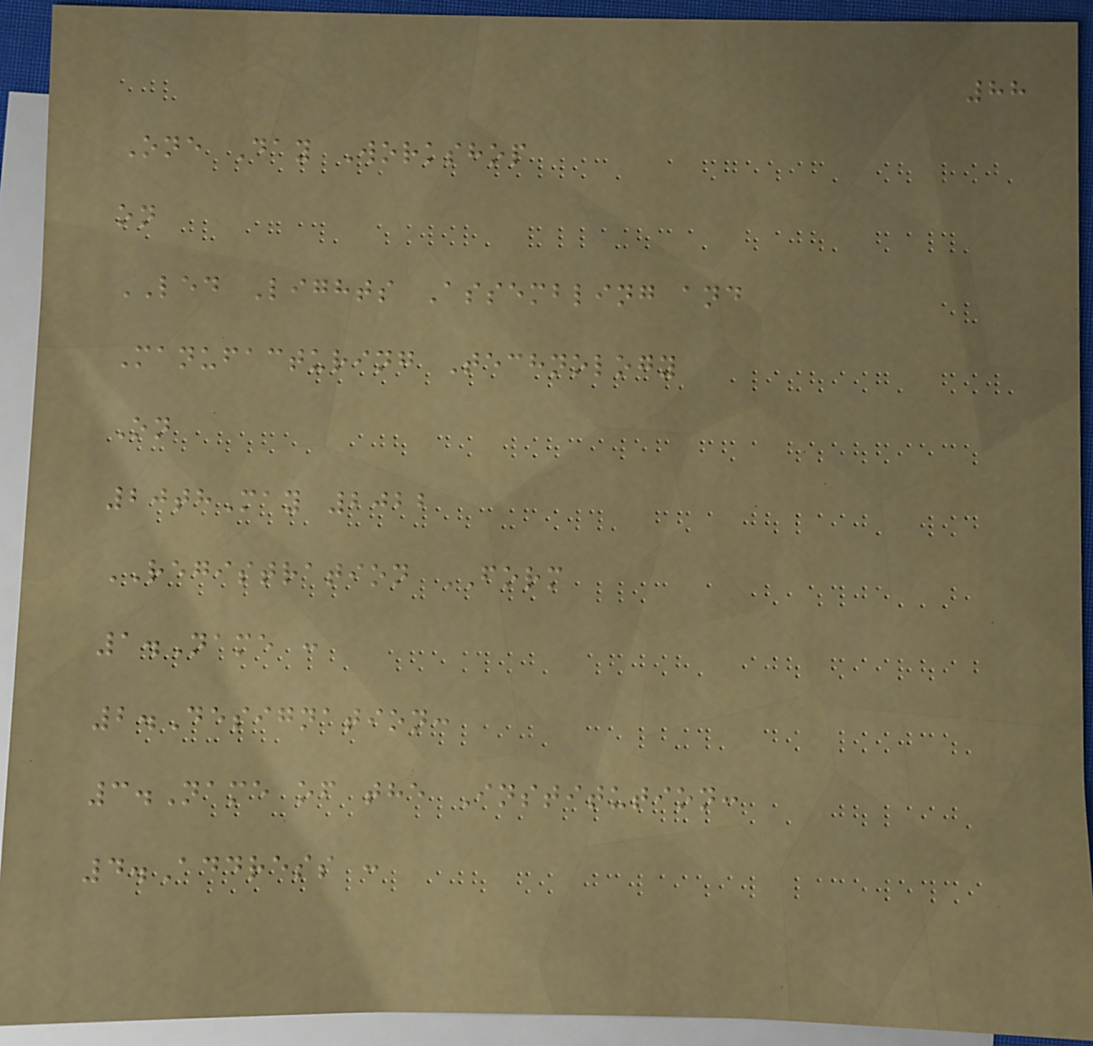88
One Day Workshop
on
LED Lights Assembling and
Manufacturing Technology
On
20thMay 2022
REGISTRATION FORM
1.Name :
2.Designation:
3.Name of the Institution:
4.Address :
